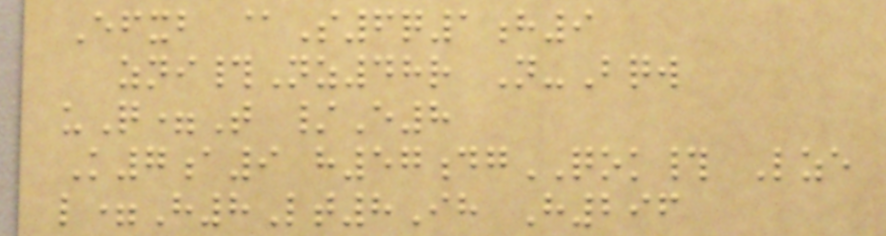Efxb @S6q1h9
zni#Nz48r N-Bqw
uQ=T /E8
K7a9 h57dgQOK# Lze
l=H8Lt8Ih H296
